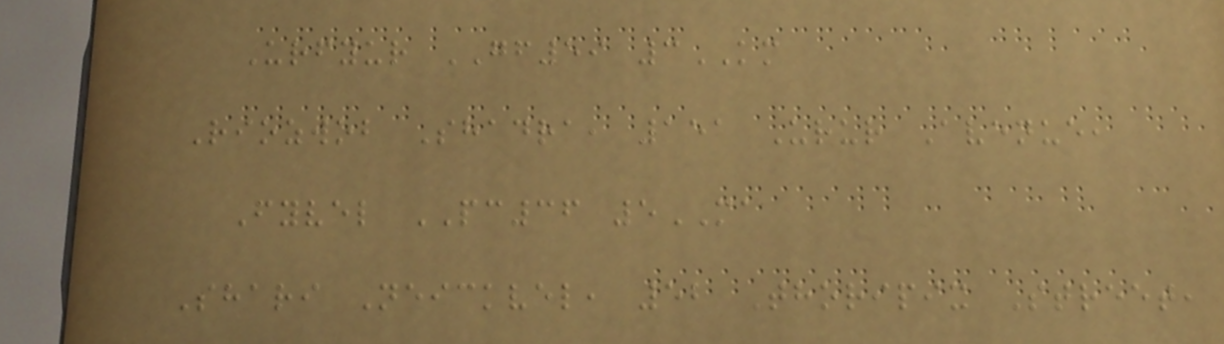Urfyur GF59 3KM
Riozwob Shadra, 151 Urur Avenue,
Fyvel PC36 5MA
Shari Neickvel, 52 Thoripix Street,
